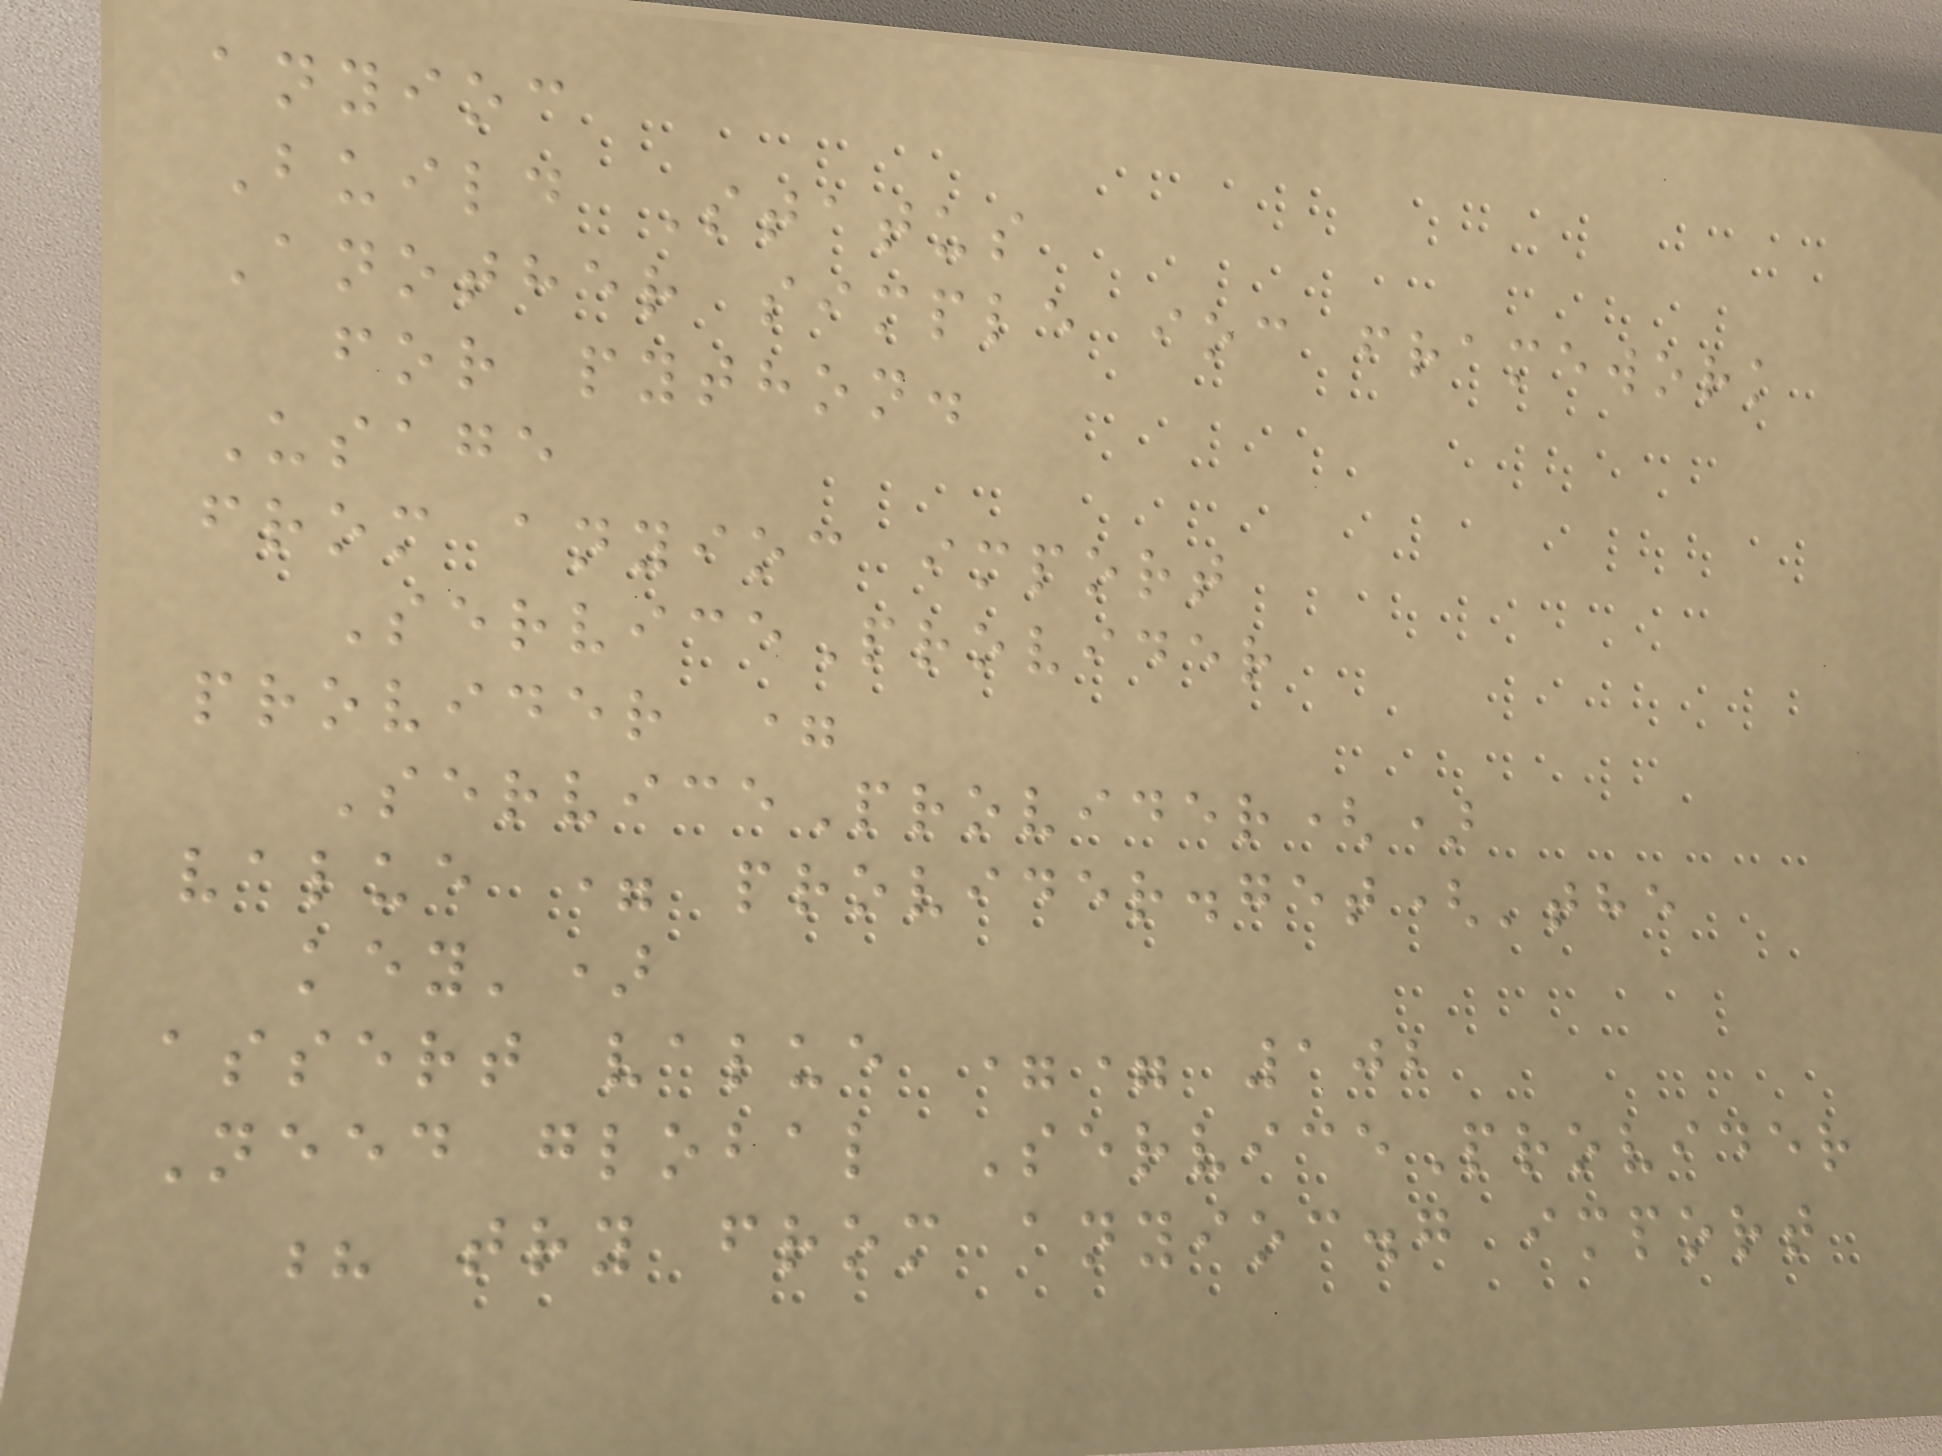anyioc
Build Status
Another simple ioc framework
for python.
Usage
from anyioc import
ServiceProvider
provider =
ServiceProvider()
value = provider.get('the
key')
assert value == 102
Need global ServiceProvider
? try from anyioc.g import
